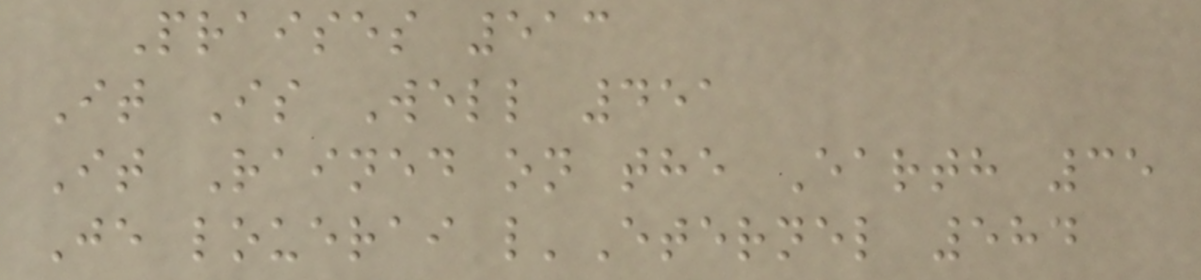Praises 513
It Is Well 451
It Rained on the Earth 35
Je louerai l'Eternel 584
